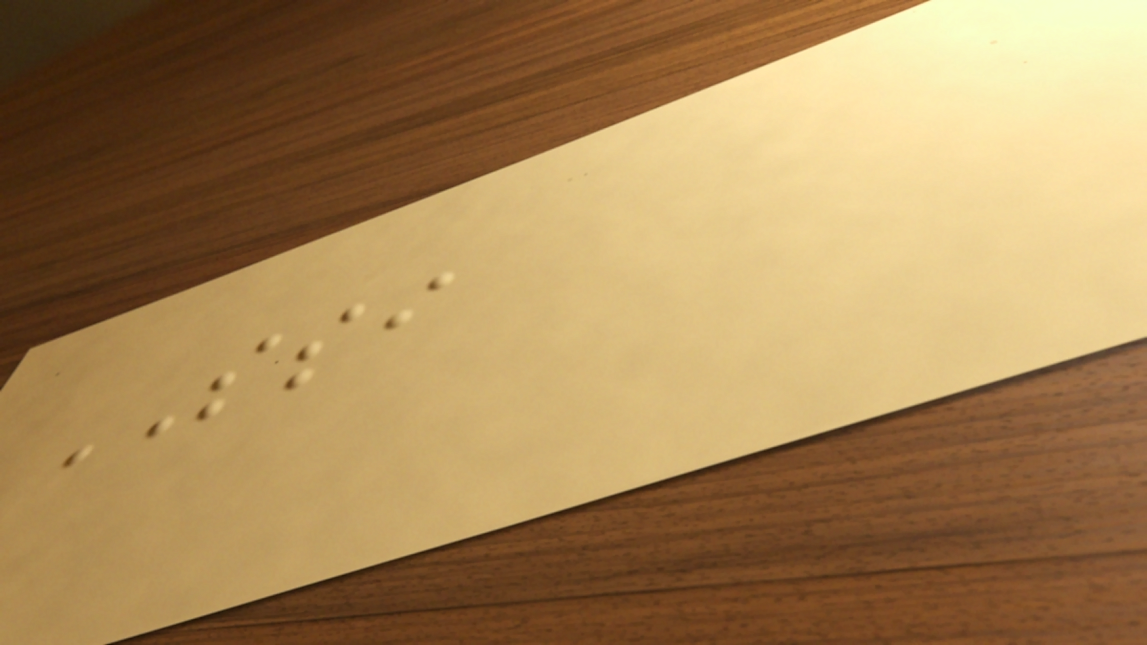SSI
